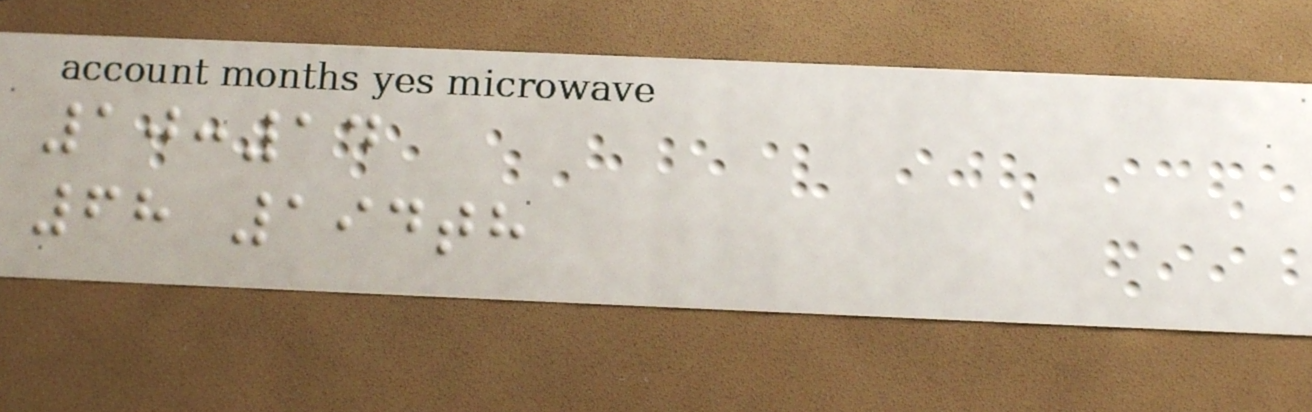10:14
68 194th
